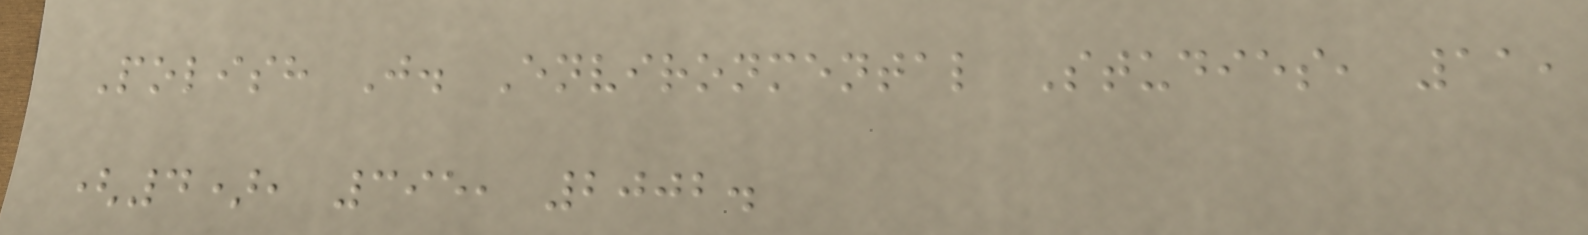Polish J. Environmental Studies, 11,
(4), 395, 2002.
